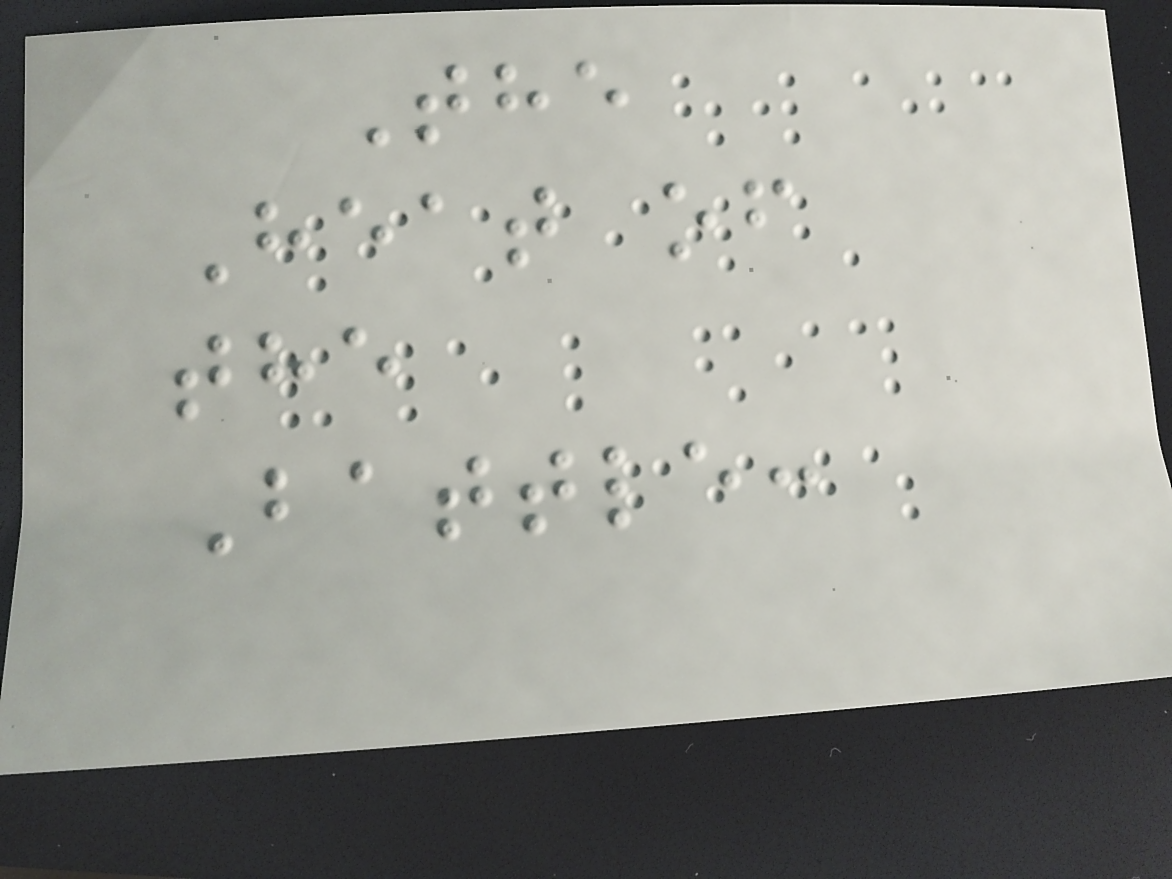The
Heat of
the
Battle:
